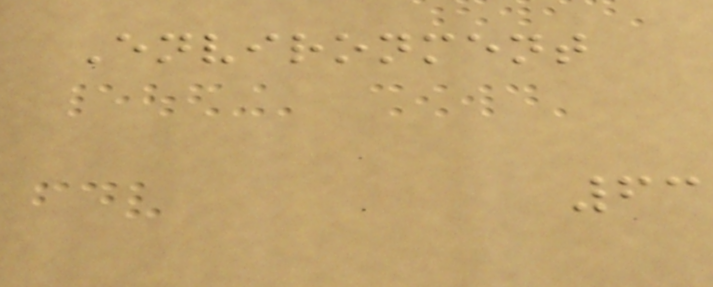Environment
63
